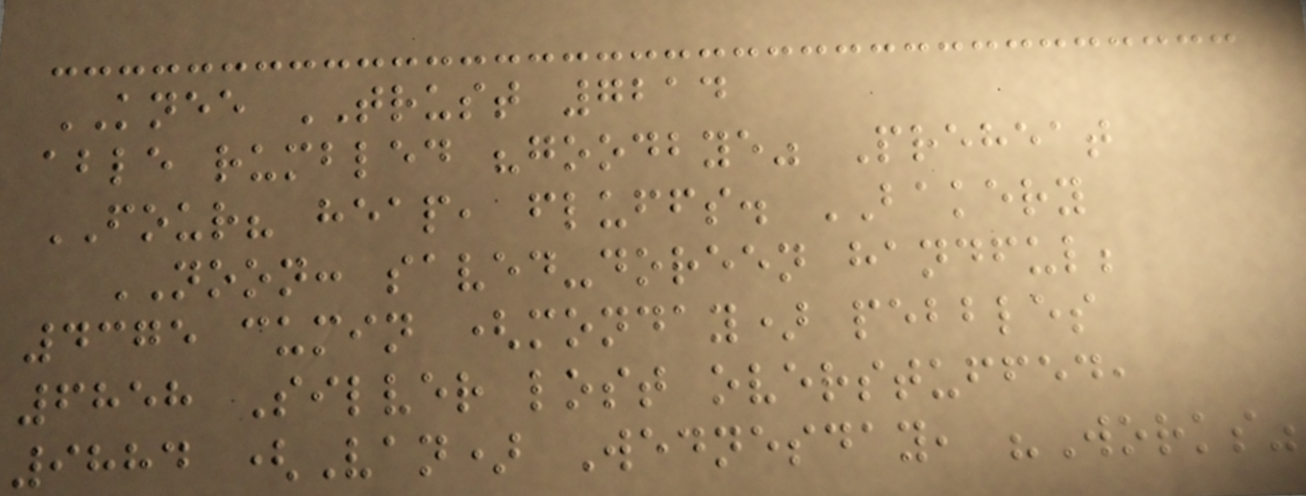KNEE TRUST 7214
able rumbled "goodbye" Preheat
FOUR? heap, fluffs. BAKERY
NOON: saved-doreen handful;
4375 cumin (monday) pebbles
6858 Silver lost overstuffed,
9884 (Van) Wednesday, "Works"
